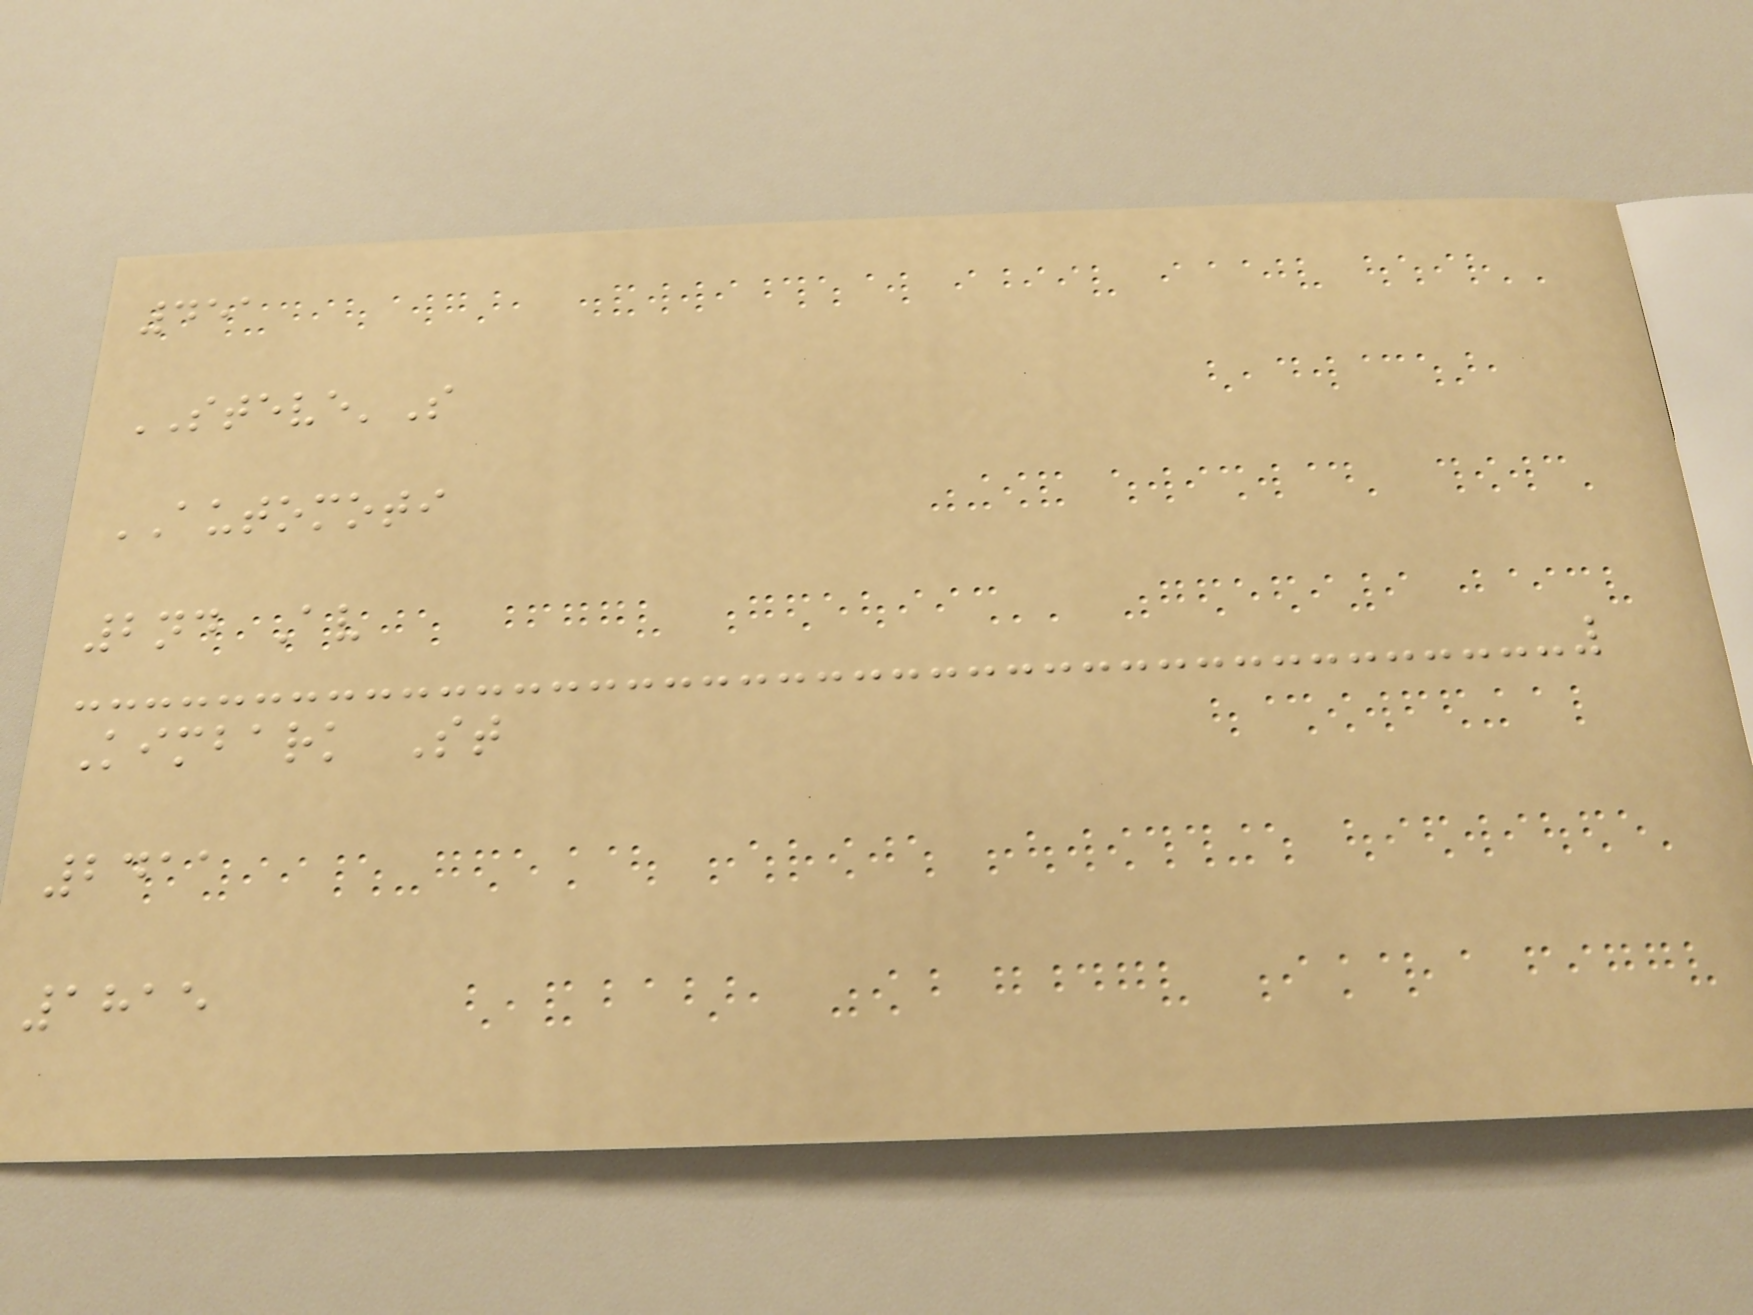451
STEVE'S
AUTOMOTI
2nd Av
Kimbark St
2411
1815
